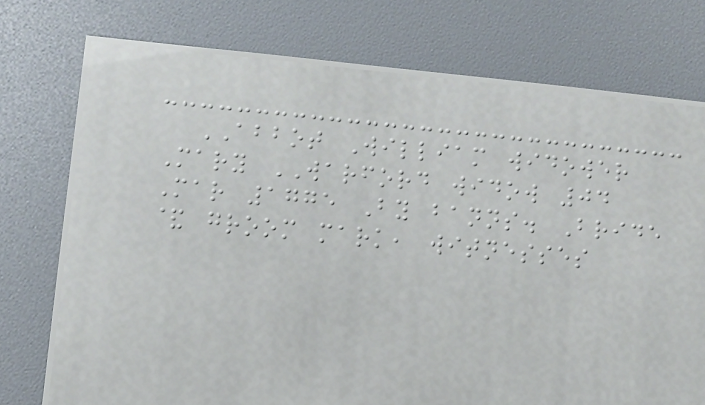ABBOT William widower
Mary WARFORD widow 04
Mar 1775 By banns. Bride
& groom mark, witnesses
